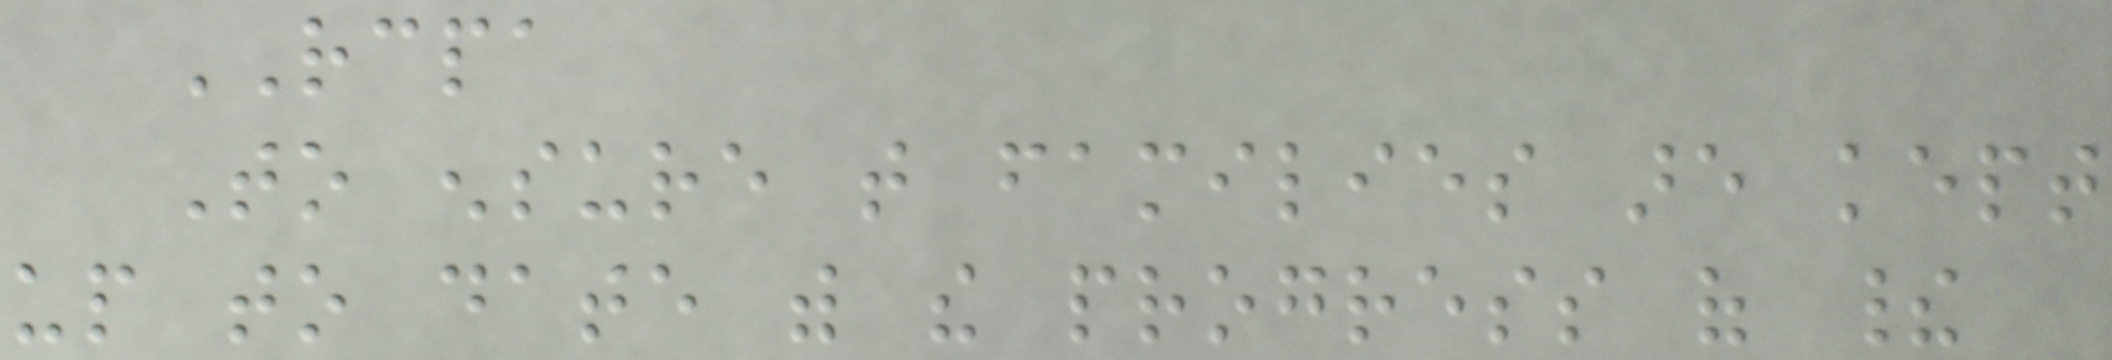RCPA
To ensure that families are kept
up to date with the progress of their
